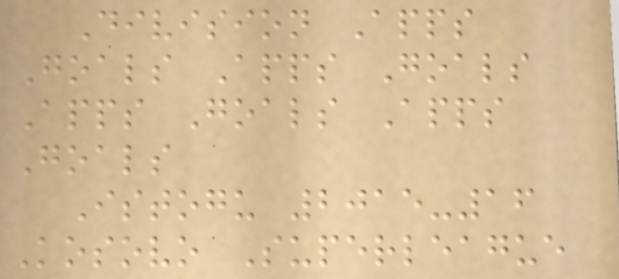Division Apps
Goals Apps Goals
Apps Goals Apps
Goals
Istogu 2015-16
Kosovo Superleague
